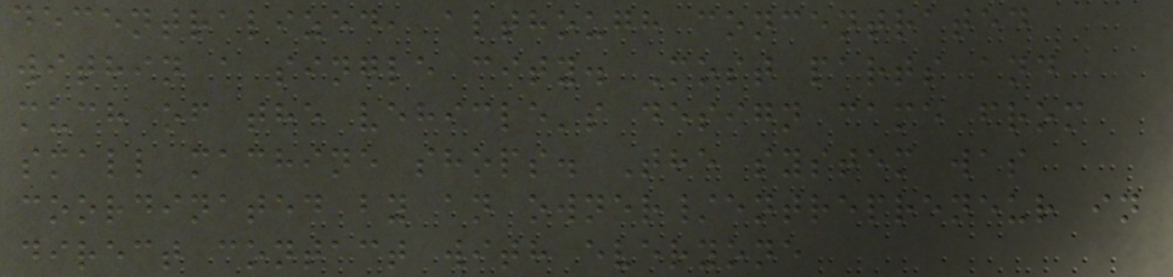decentralized, although concentrated
within a single city. Most parts and
much of the vehicle's design came from
small machine shops. The system was
coordinated by an owner/entrepreneur in
direct contact with everyone
